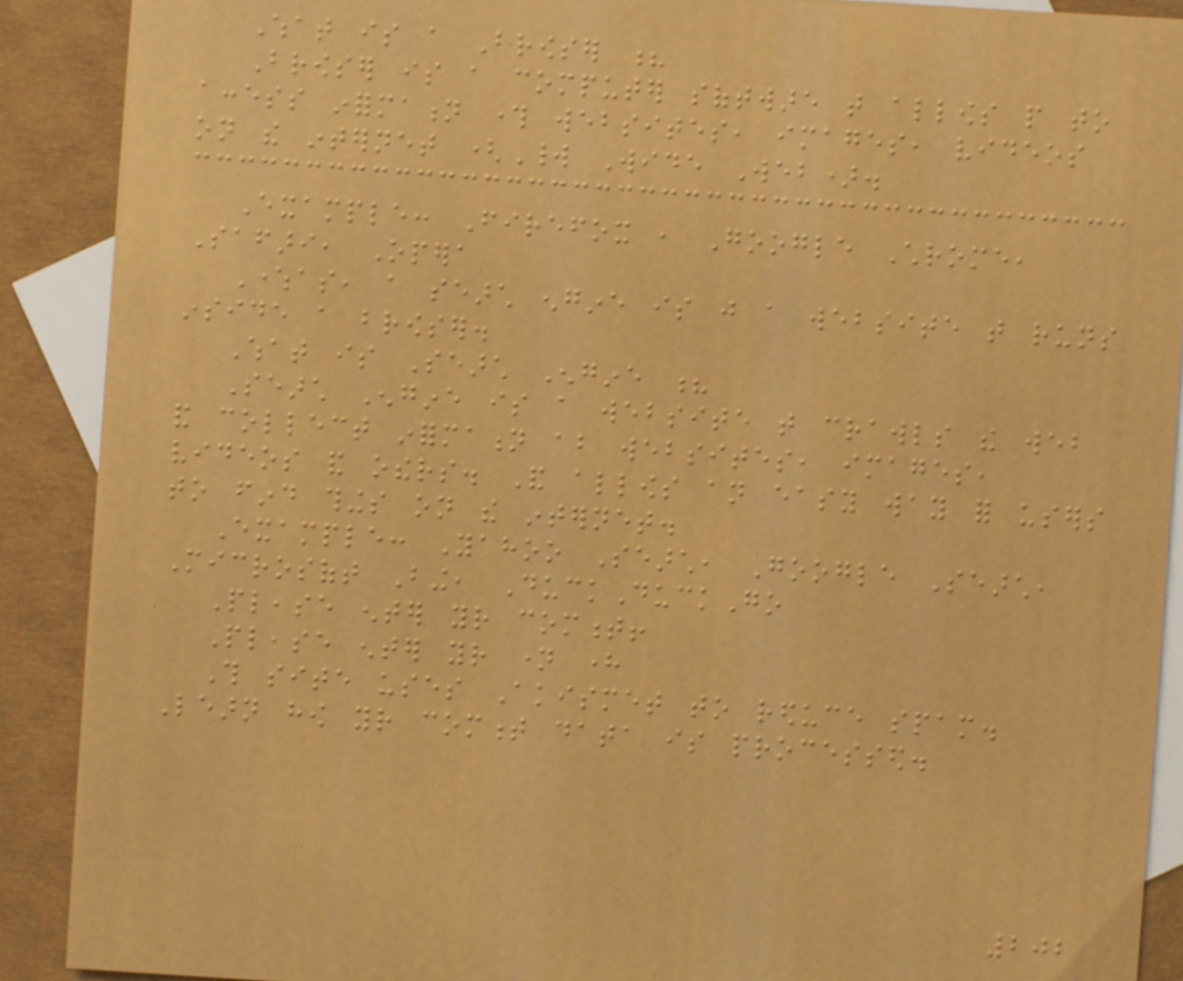What is a Browser ?
Browser is a computer software that allows people to
access information through websites, images, videos
on the internet (World Wide Web).
Example: Firefox , Google Chrome,
Safari, Opera
Whereas, a search engine is just a website that runs
inside a browser.
What is Search Engine ?
Search Engine is a website that crawls the web
and collect information about websites, images,
videos and others. And allows an easy way for users
to find things on the internet.
Example: Yahoo Search, Google Search,
Microsoft Bing, DuckDuckGo
Please enter your comment!
Please enter your name here
This site uses Akismet to reduce spam.
Learn how your comment data is processed.
202
